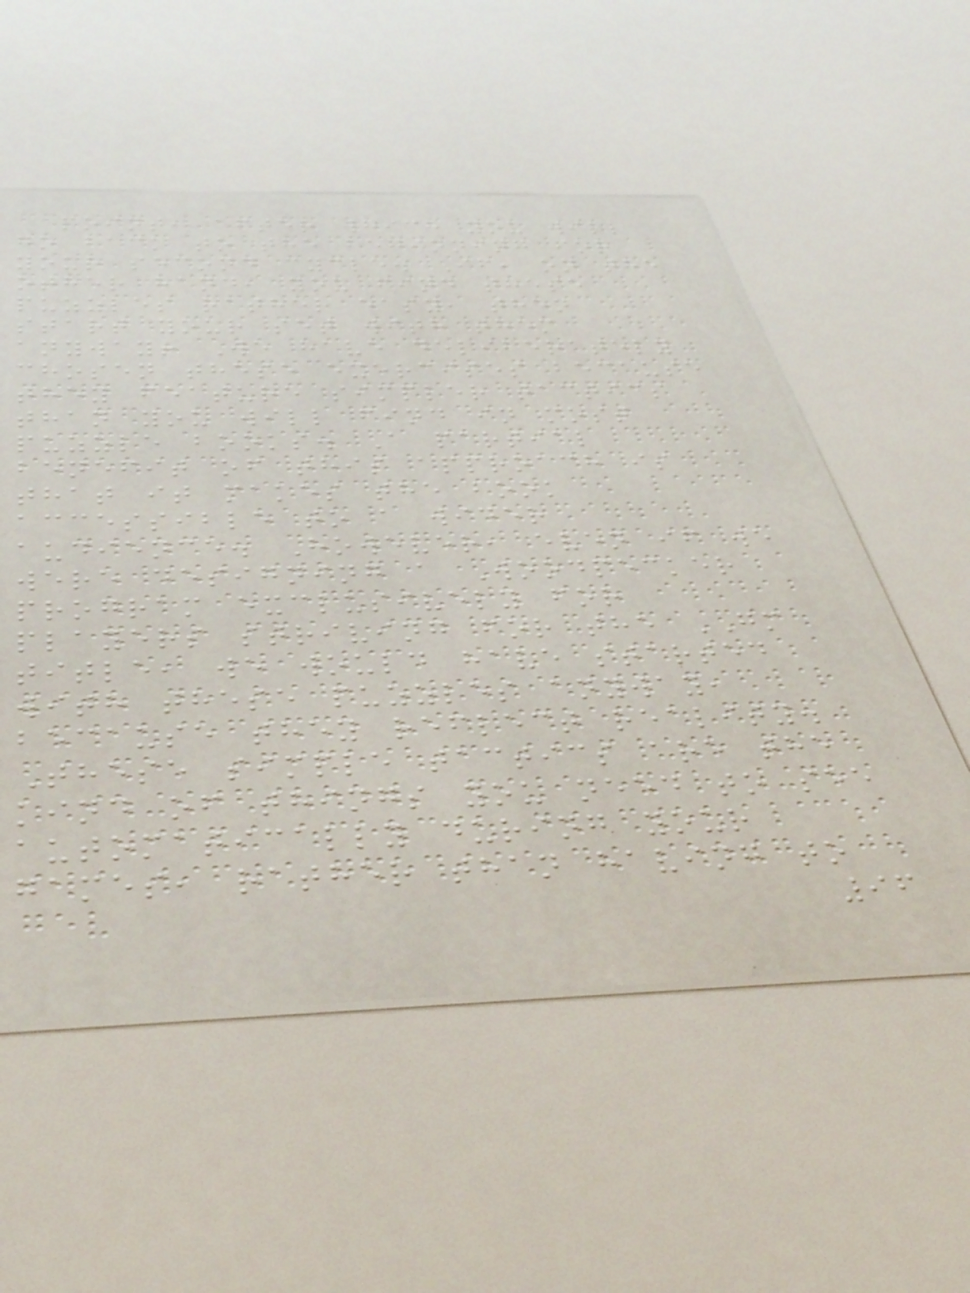point, after which you will
go back to the beginning for
your second cycle. If, on the
other hand, you find these
puzzles rather easy, then
start your set with them
anyway! We have deliberately
chosen these exercises because
they feature simpler tactics
than you will find in most
puzzle books. A partial
benefit of this approach is
that it makes the book
accessible to a wider
audience. However, even if we
were designing a Woodpecker
program exclusively for
players striving for the GM
title, we would have started
with these puzzles anyway,
because they reflect reality.
These simple tactics are the
kind of things you need to see
automatically during your
games, rather than having to
96
